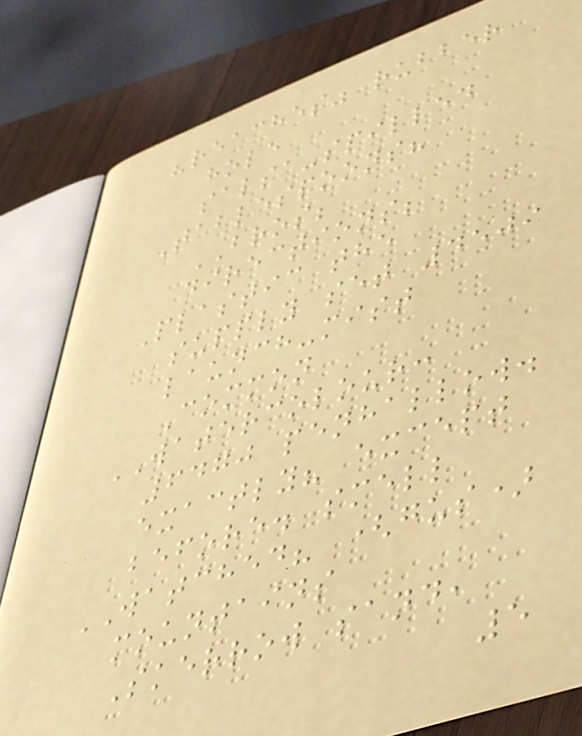"reaches" rubber
hole
salsa-spilled
Tablespoons?
BROS;
directions;
Plastic the
supply set 4509
launch-mist
Common
WATERCOLOUR:
6470 penhallow.
exactly? except
before. smell
WATCHED? (gus)
mountains
Skerrow sand,
5
